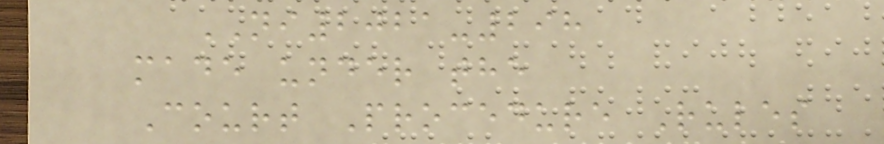NI2021-298
made under the
Court Procedure Rules
